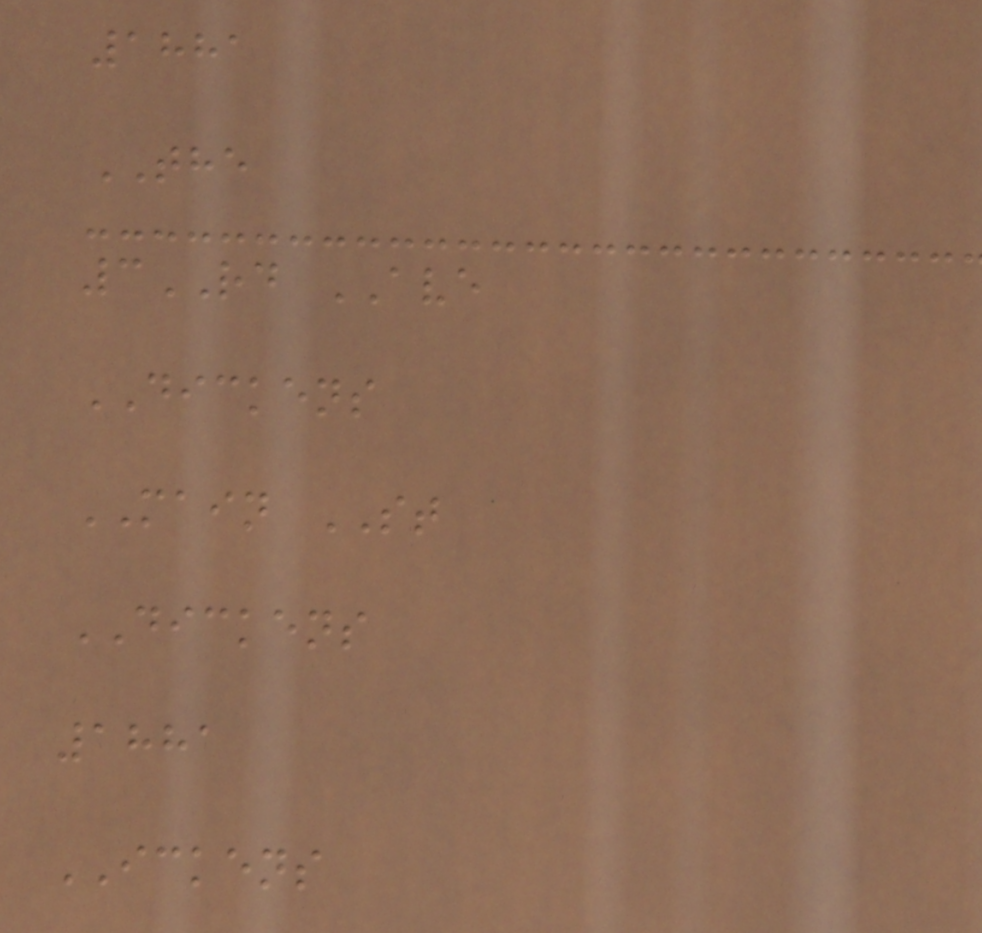1881
THE
3RD AVE
DICKENS
MAIN ST
DICKENS
1881
ICKENS
